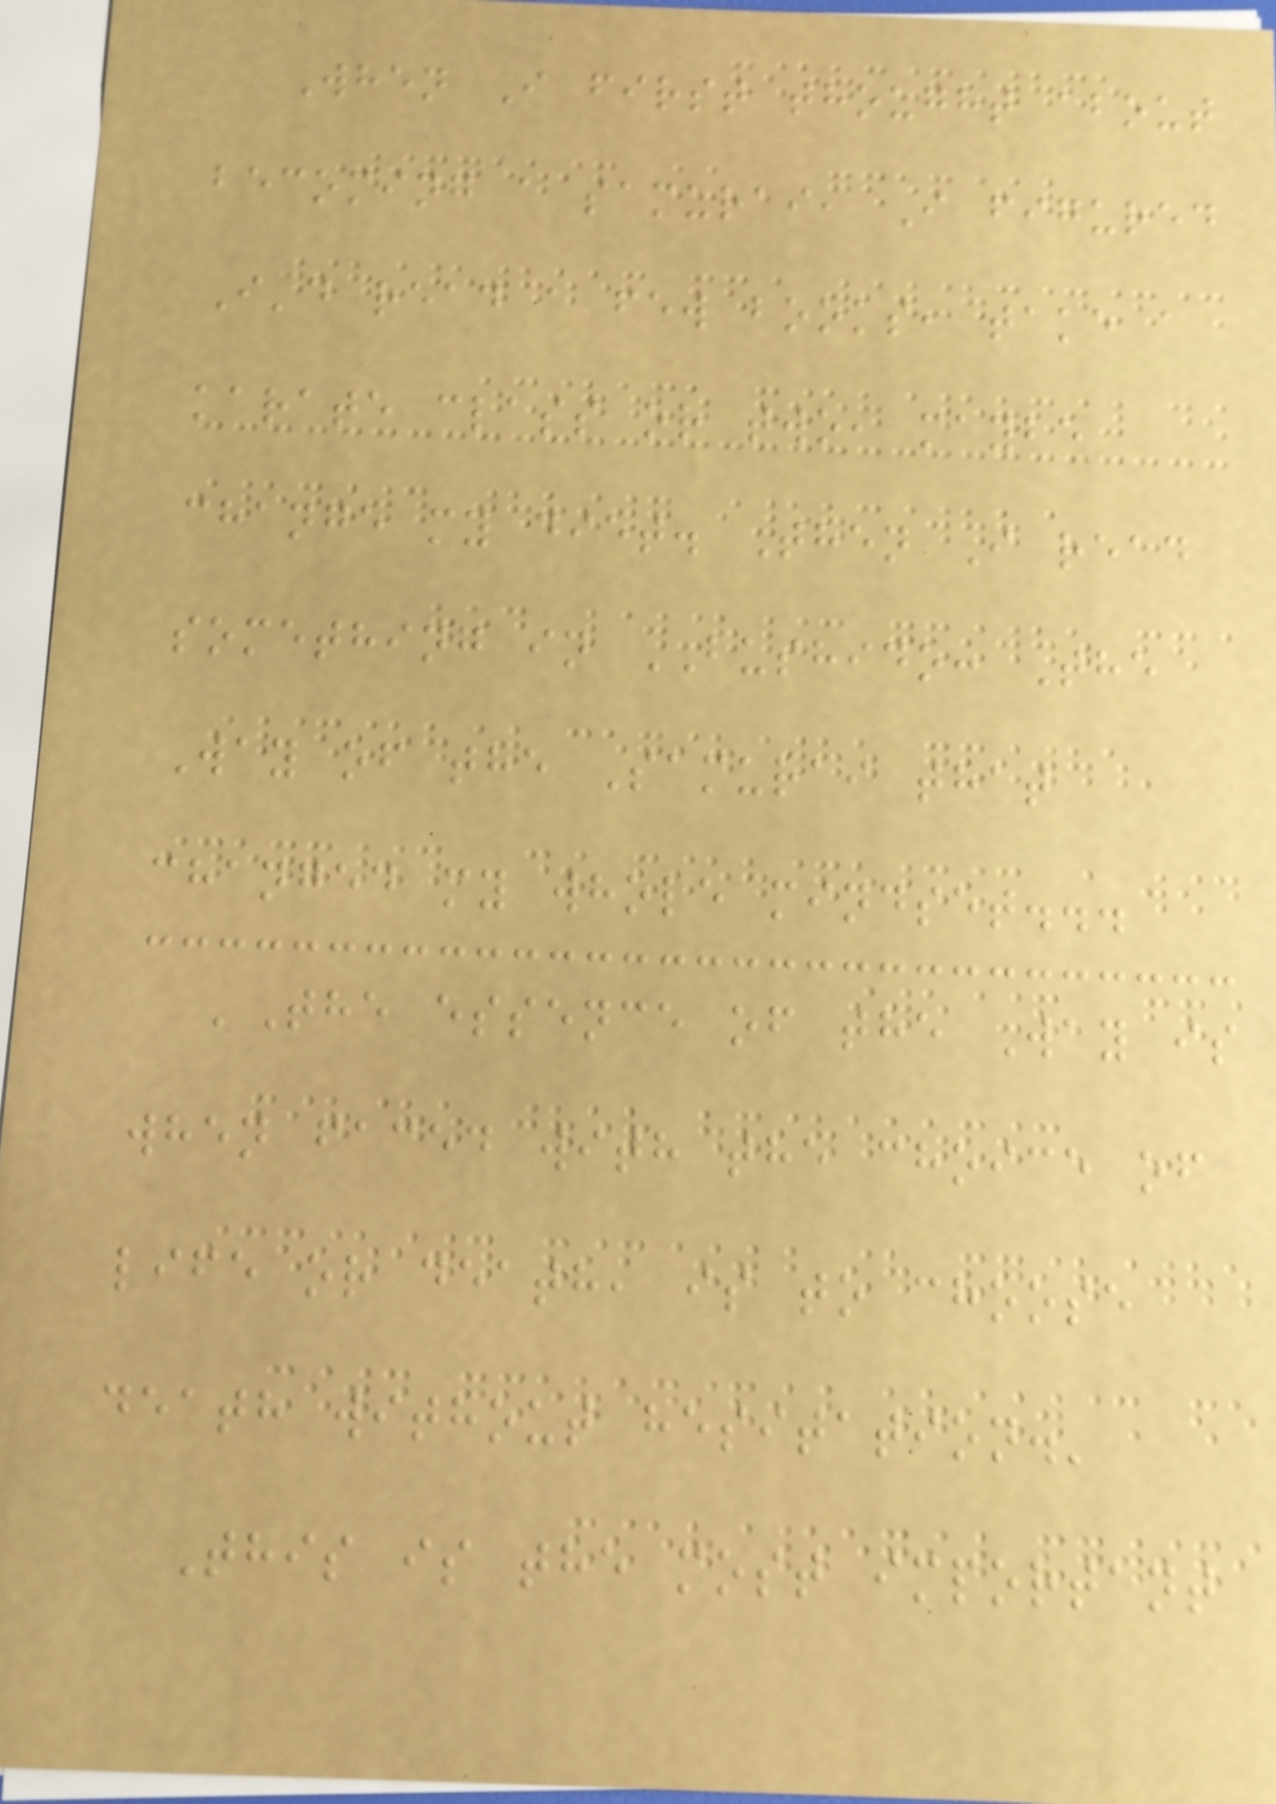When I first thought about
becoming a samurai, I figured
I'd read a few books, take a
karate class or two, maybe
change my diet. Then I read
something in BUSHIDO: The
Way of the Samurai that
changed my whole mindset...
'The essence of the Way is
when faced with the choice of
life or death, is to choose
death without hesitation.'
This is the most important
